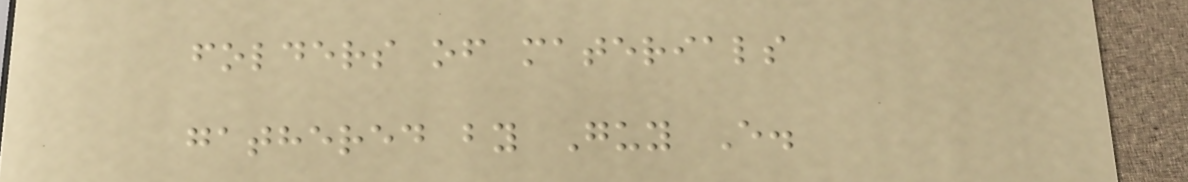folders of materials
gathered by Guy E.
